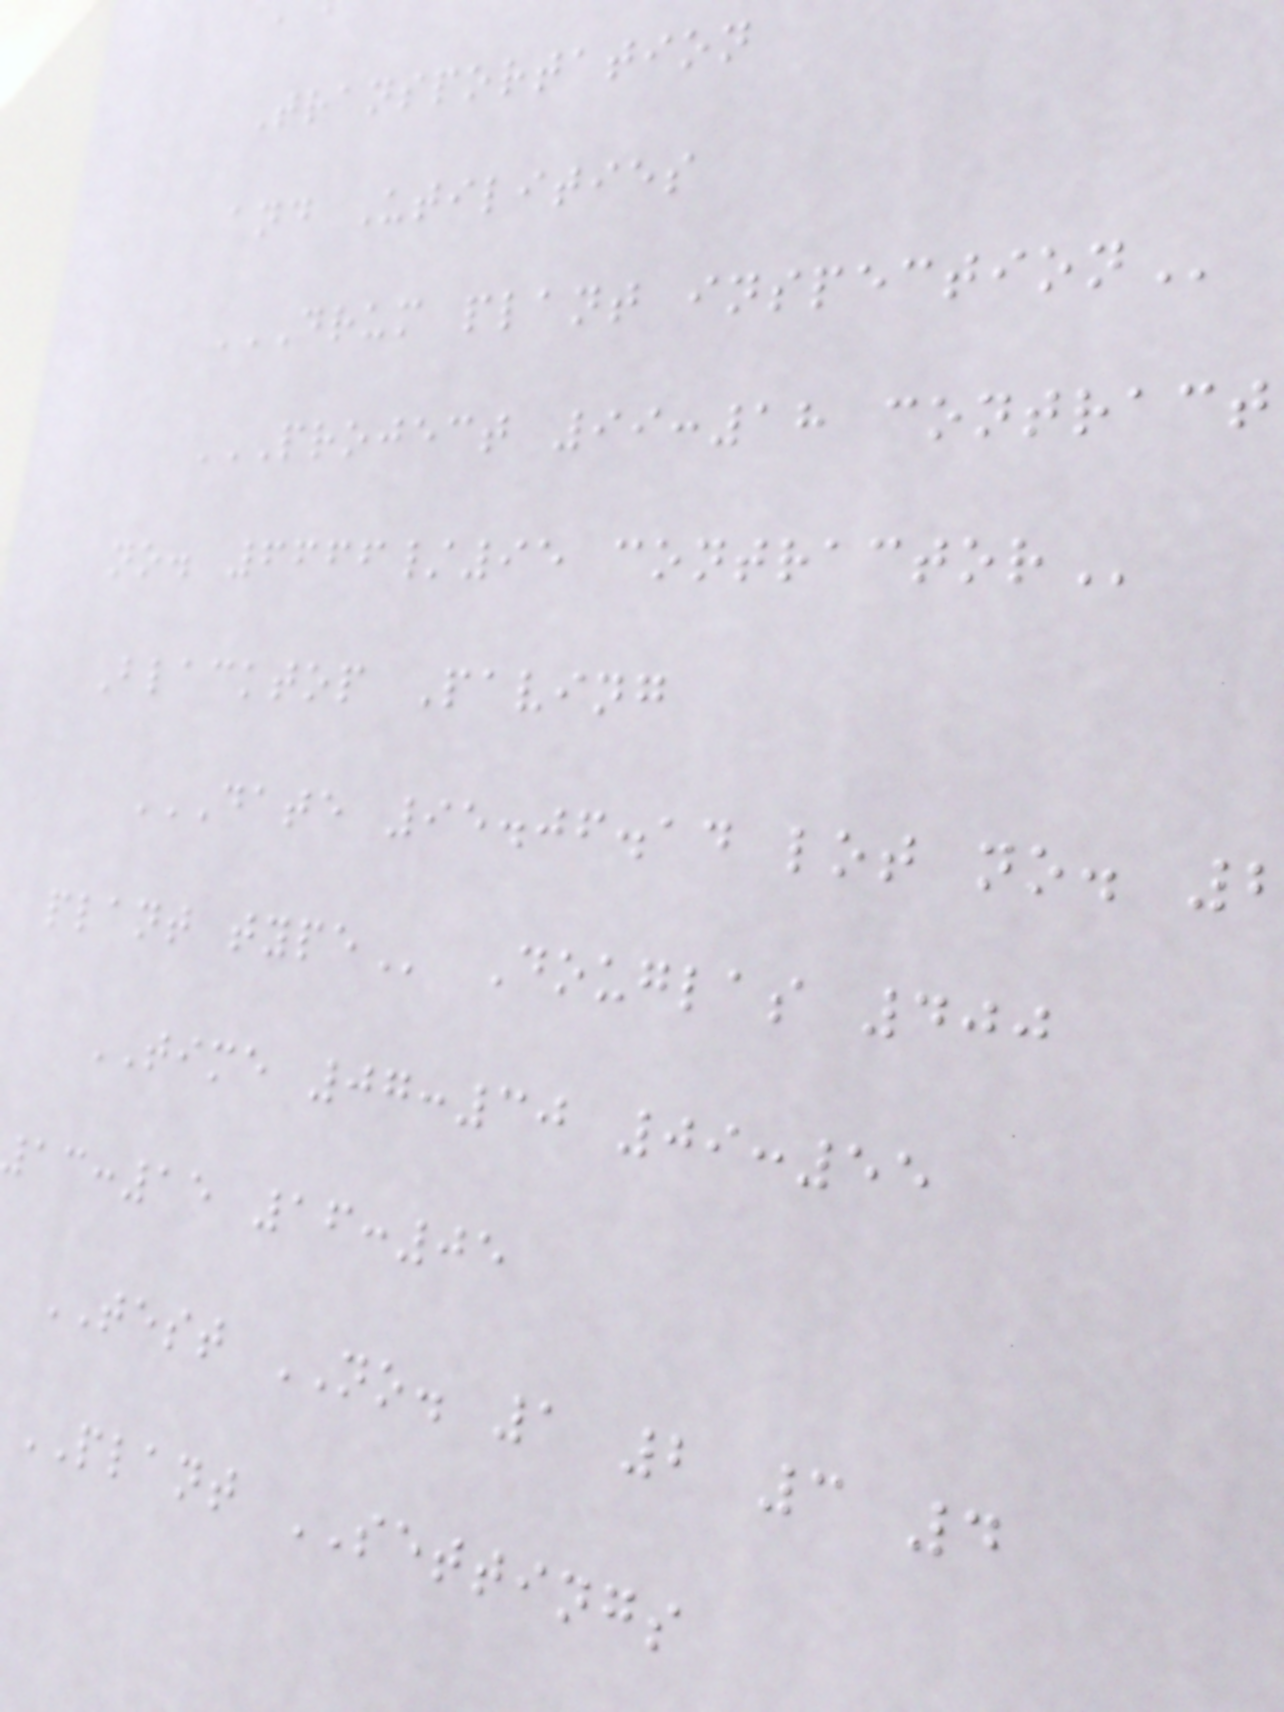Transportation
and Utilities
DRUM PLANT INSPECTION
PROJECT 99:18 CONTRACT
no. 6666/95
Blacktop Paving
TIME 07:30 09:55
13:15 16:05
TEST NO. 1 2 3 4
PLANT SETTINGS
